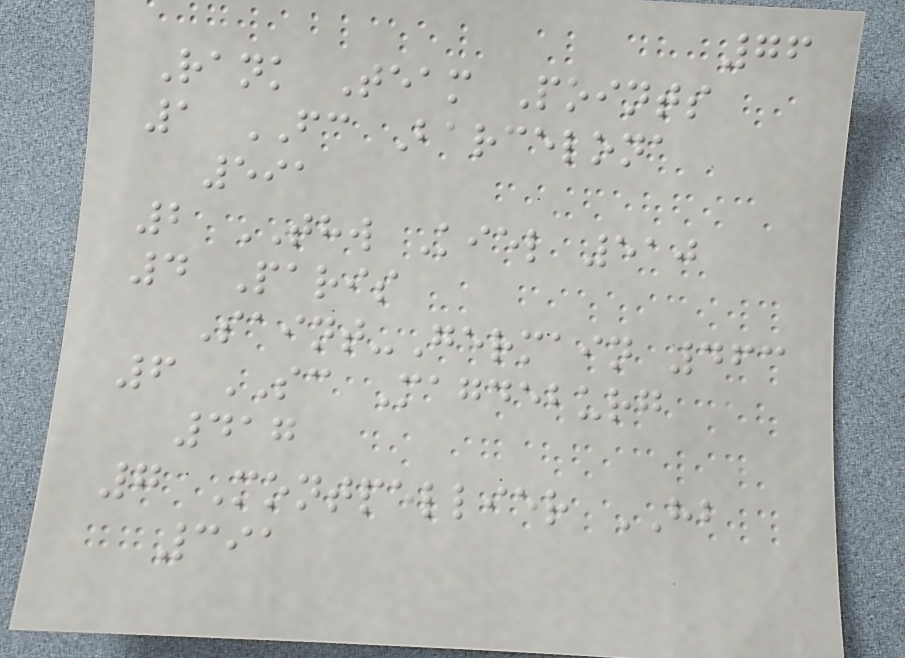76
Rank Team Points
1 FC Barcelona
591
2 THW Kiel 510
4 Paris
Saint-Germain 463
6 SC Magdeburg
417
7 Montpellier HB
391
